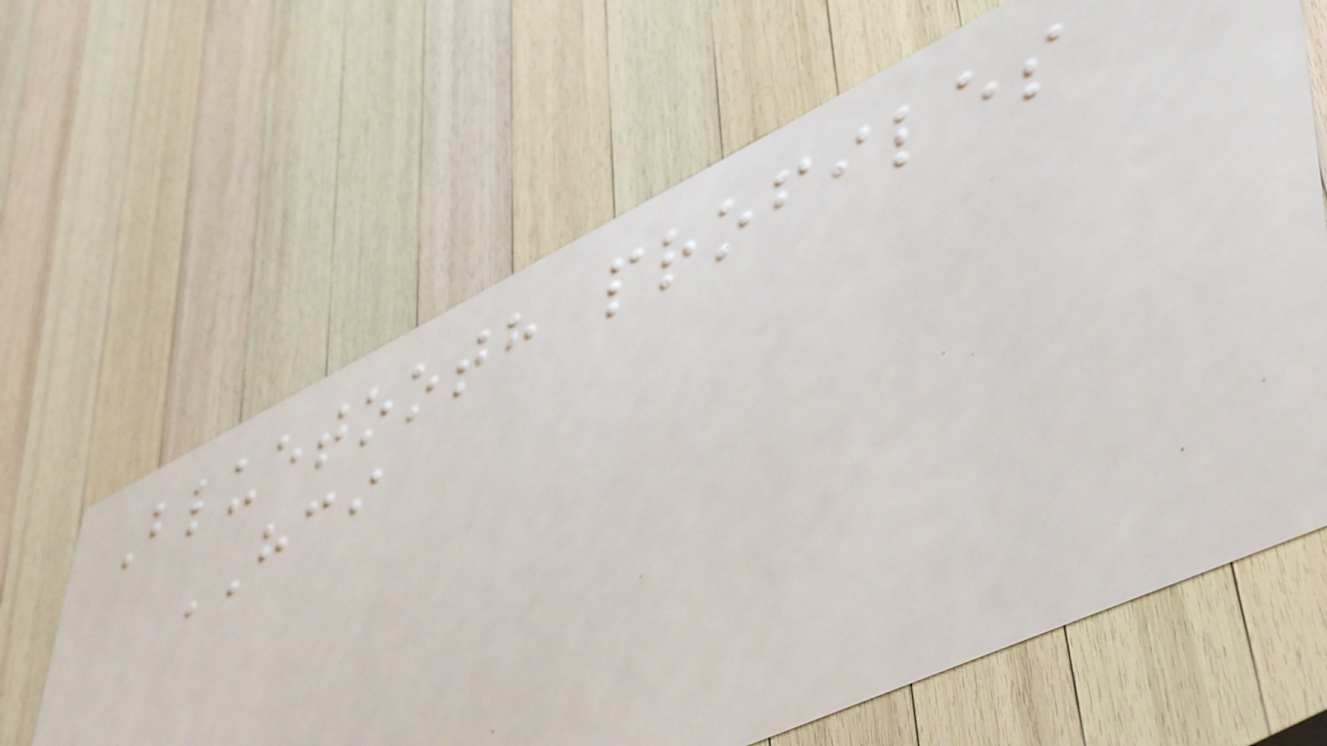Bluetooth profiles
HCI
